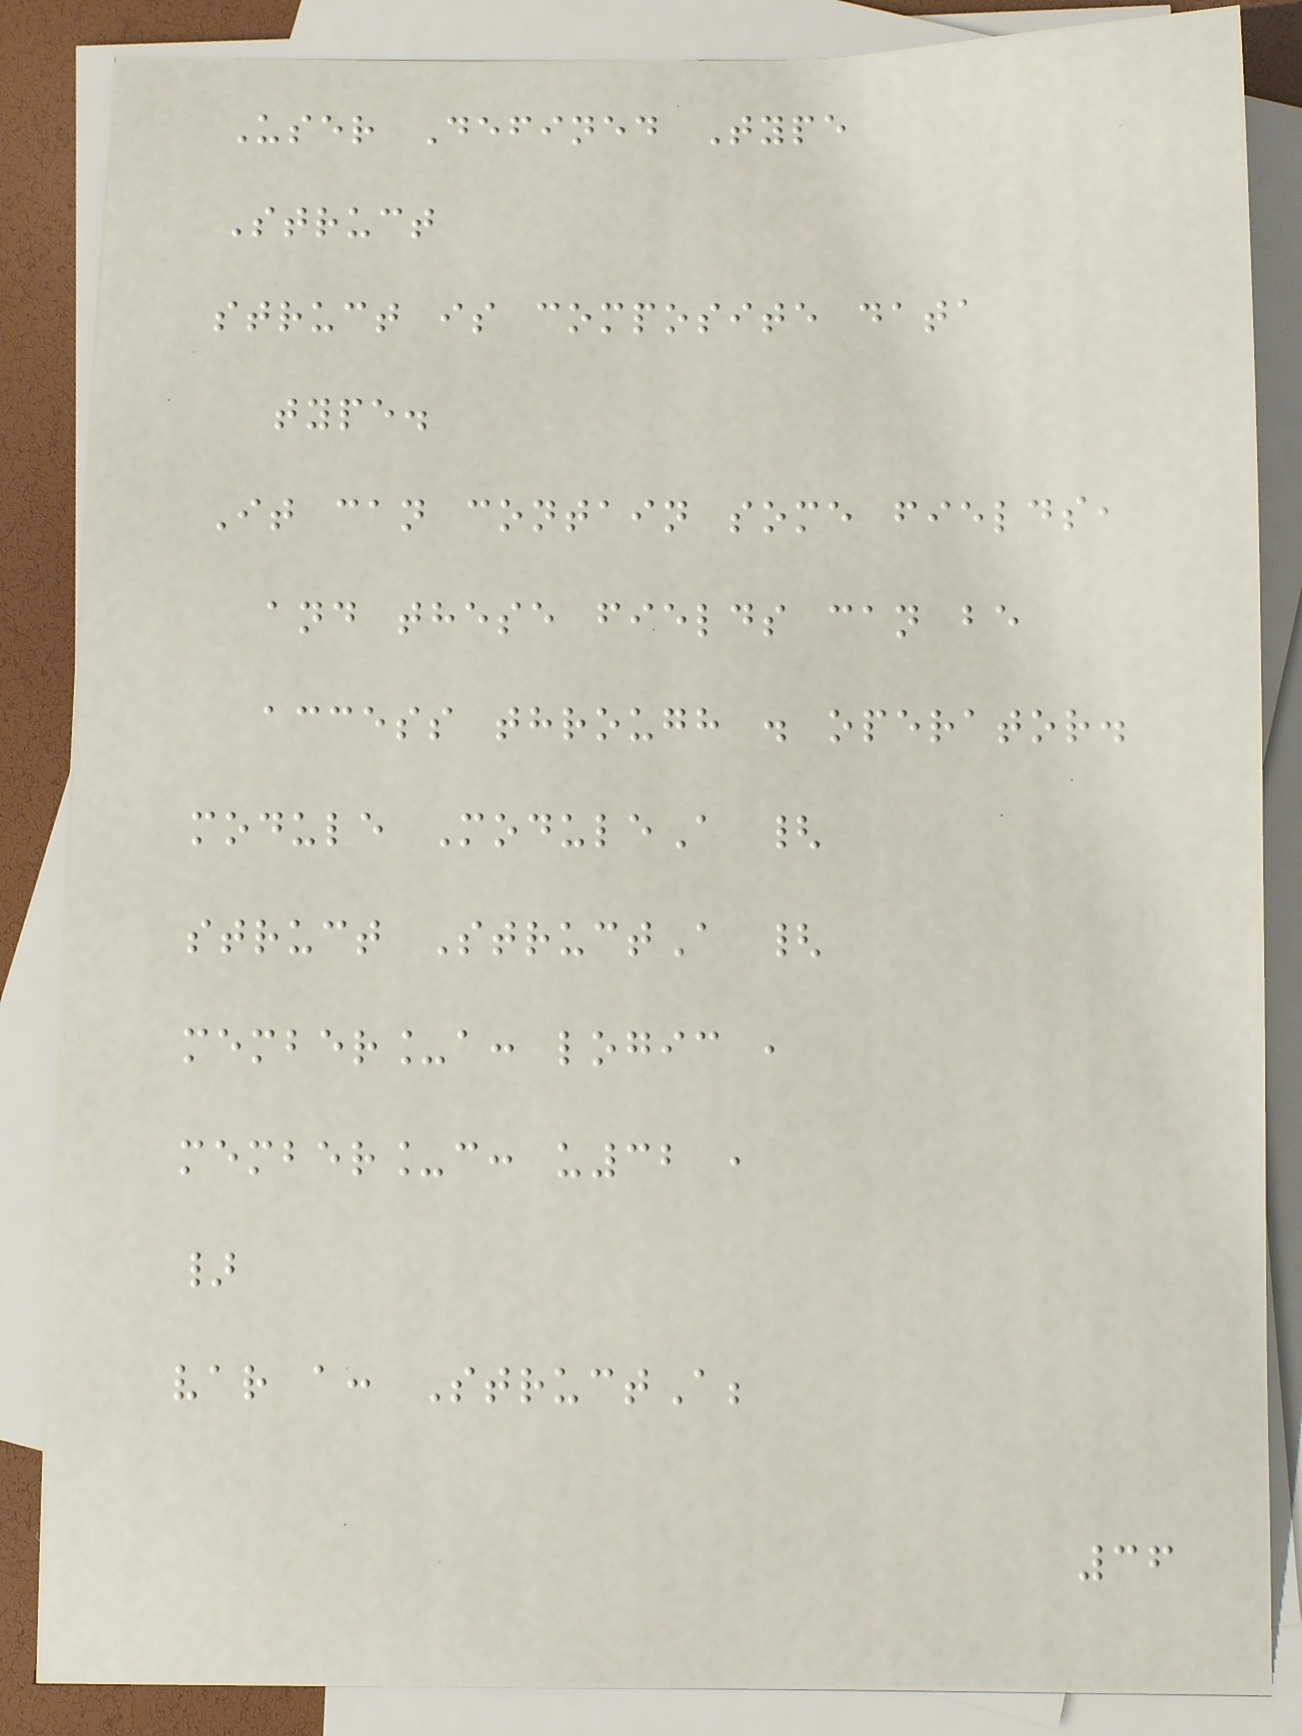User Defined Type
Struct
struct is composite data
type.
It can contain some fields,
and these fields can be
access through . operator.
module ModuleA {
struct StructA {
member_a: logic ,
member_c: u32 ,
}
var a: StructA;
36
